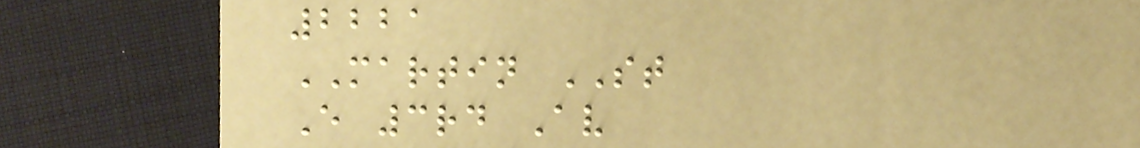2221
MARTIN ST
E 3rd Av
